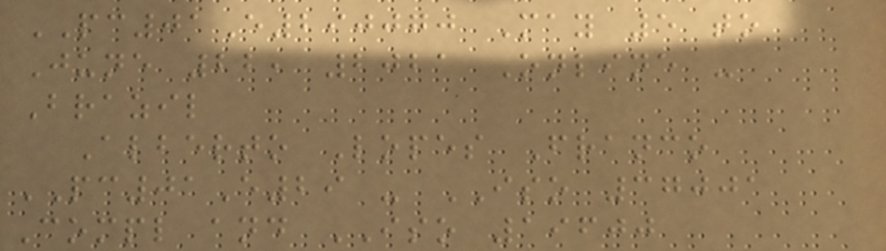PC01E290070 May 5 to
June 22, 2021 Online -
Brazil
Alberto Lopes Franco
PC01E29 - ISO 37001
Compl and ISO 19600
